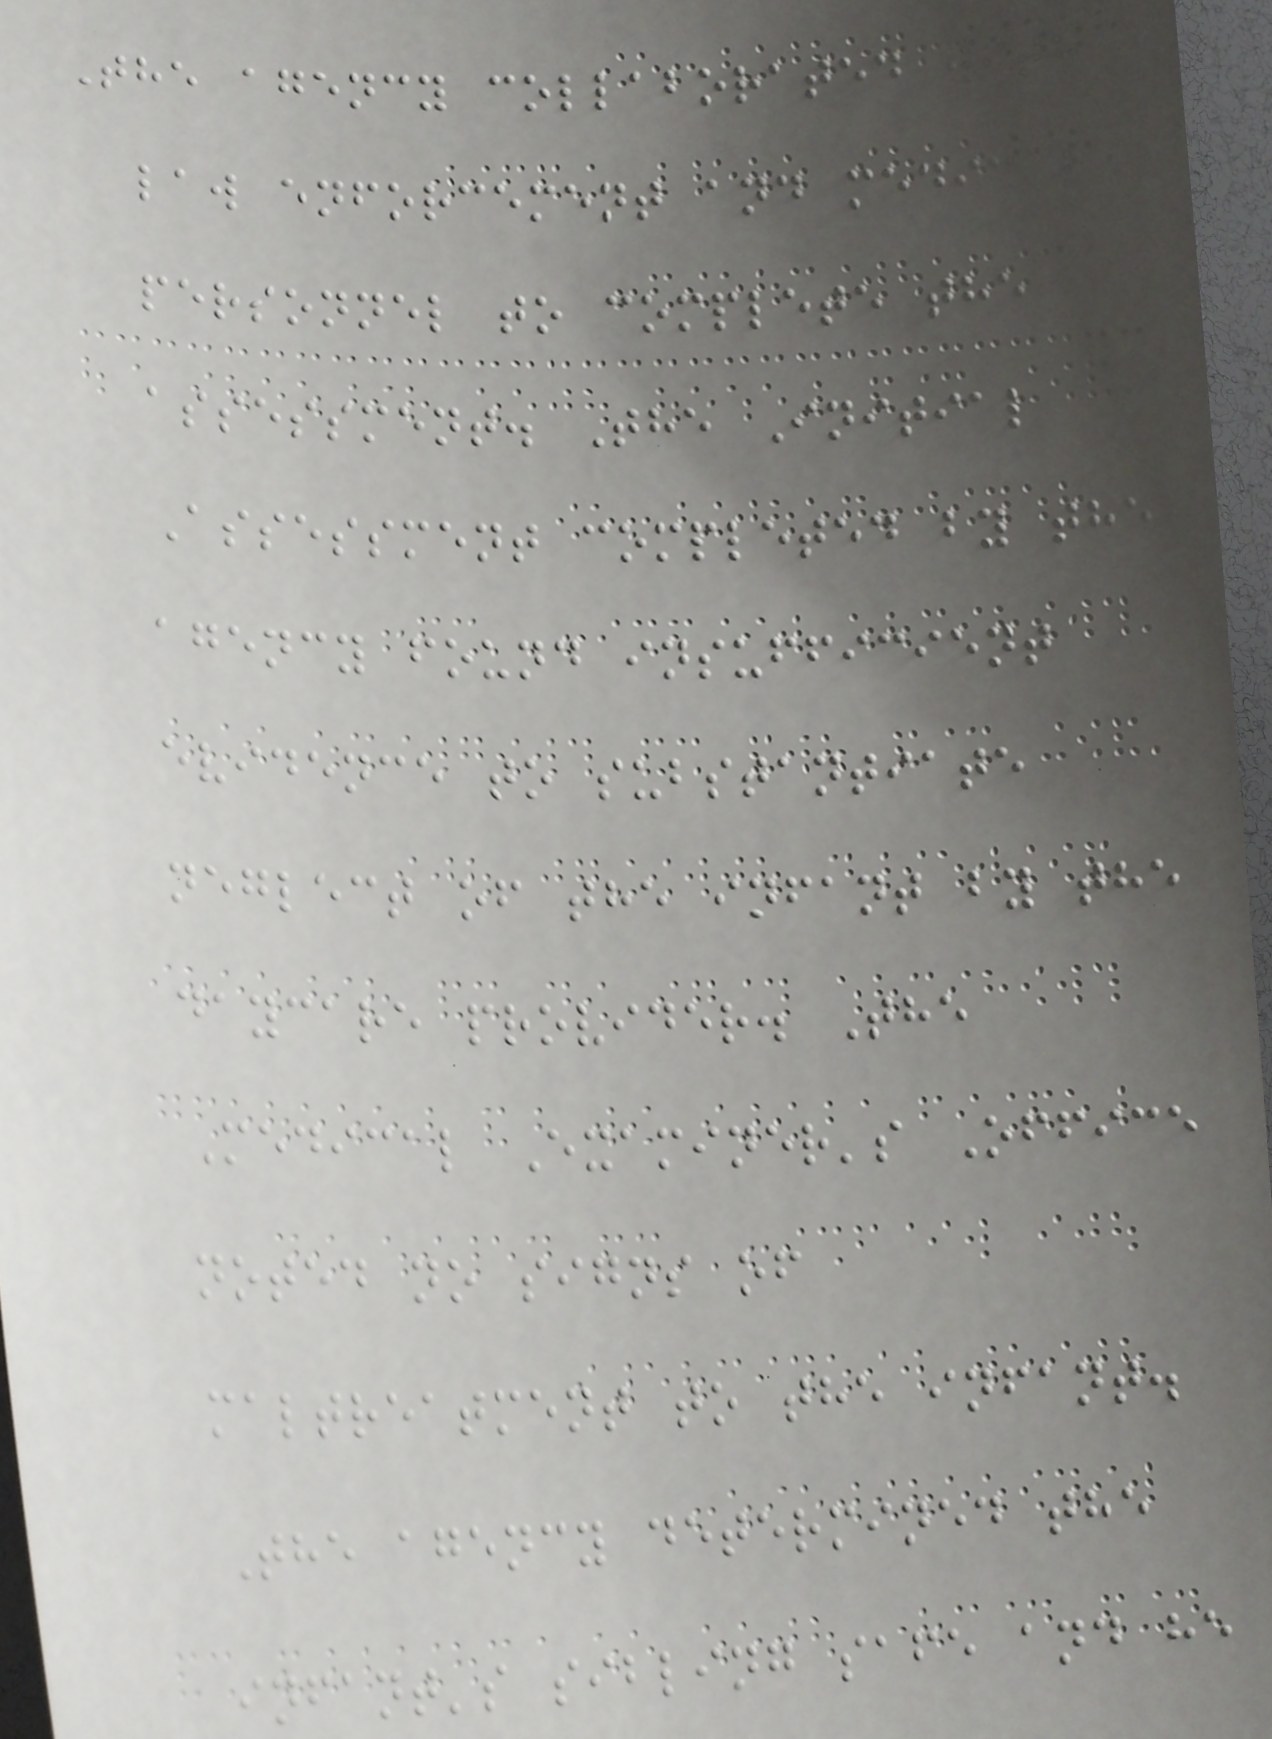The agency collaborated with
law enforcement and medical
personnel to complete the
assessment. The Initial
Assessment completed by the
agency found insufficient
evidence to substantiate
neglect of the infant by the
daycare provider. The
Medical Examiner's Office
noted no signs of
maltreatment to the infant.
The agency determined the
infant's sibling safe and he
